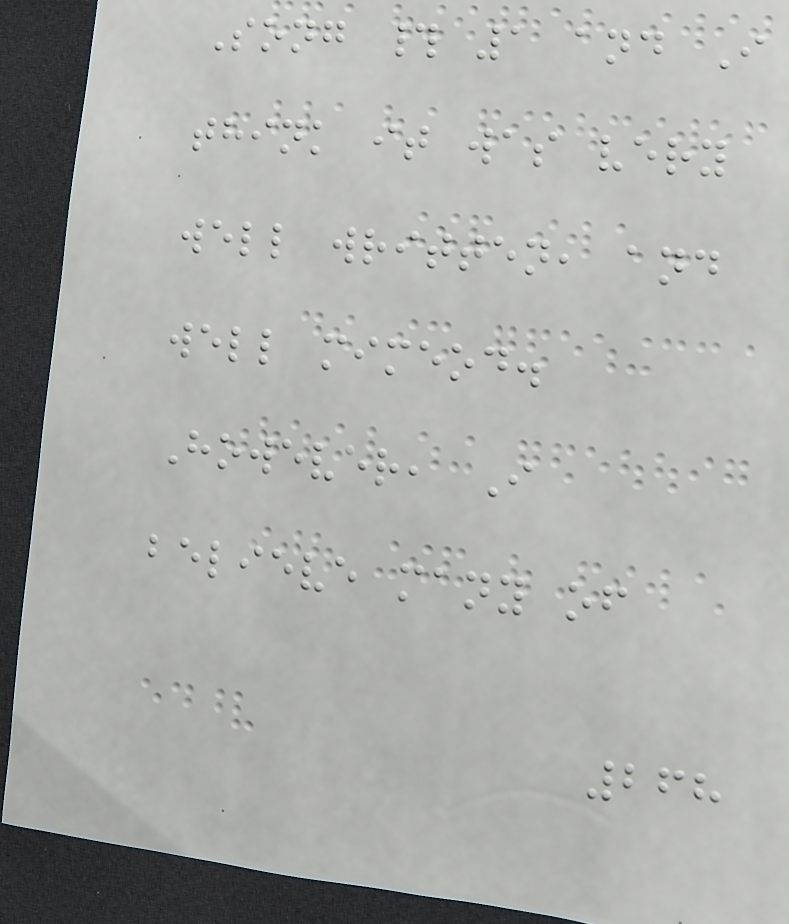Song # 1 and I
think it was very
well written, and
well mimeod.
However, I
believe many of
268
